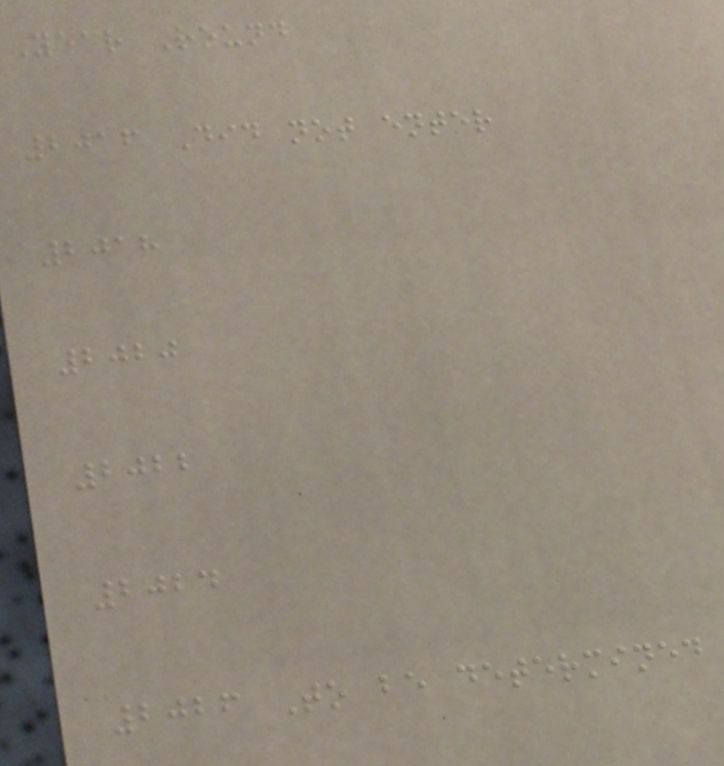Year Round
2016 Did not enter
2018
2020
2022
2024
2026 To be determined
